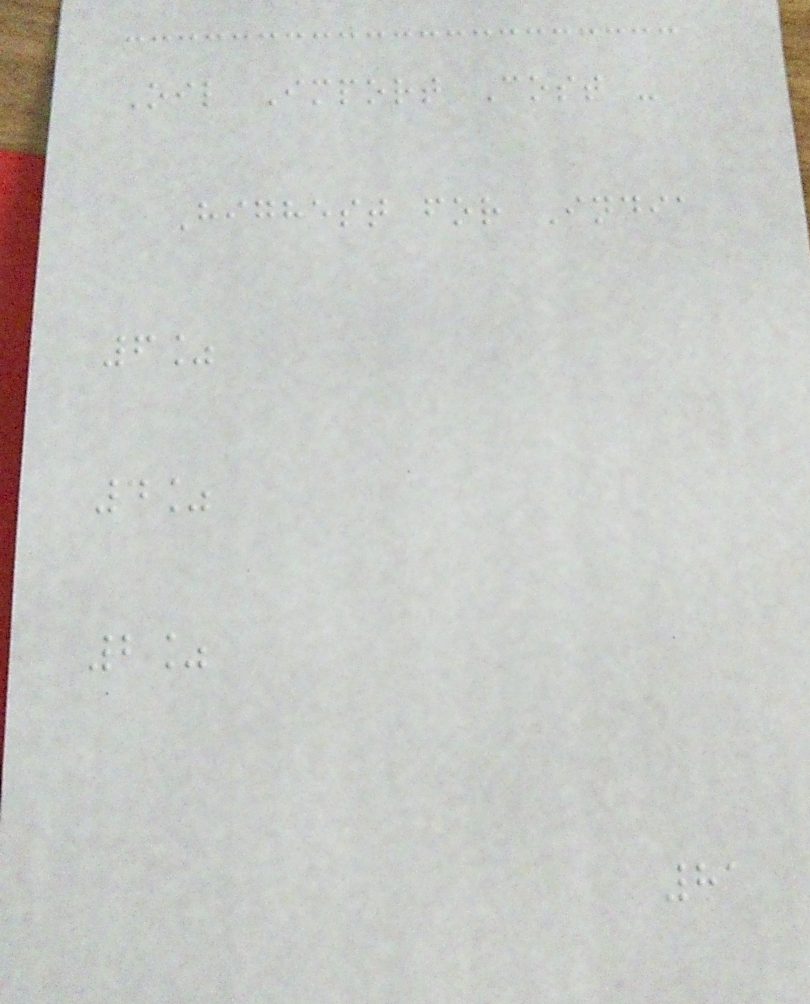Oil Import Cost -
Highest for India
6%
4%
2%
81
